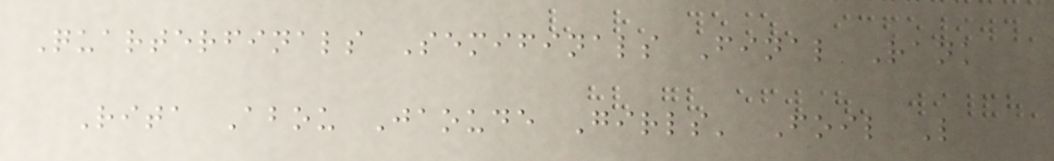Quarterfinals Semifinals Final Rank
Rita Abou Jaoude Girls' Foil L
